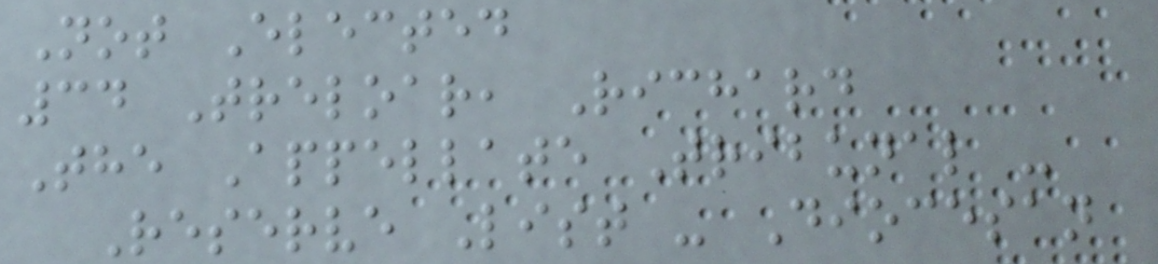Not Elected
34 Treloar, Richard
The Appellate Tribunal -
Reserve List - Diocesan
